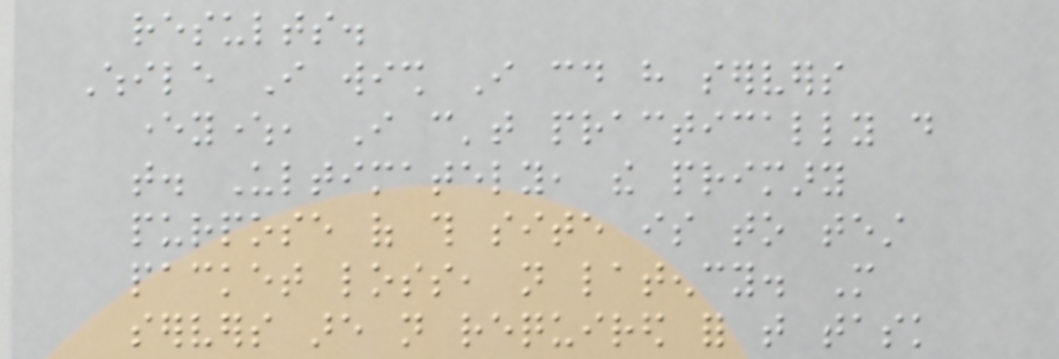results.
While I wish I could have servers
everywhere, I can't practically do
that. Ultimately, the primary
purpose of this site is to test
packet loss, not latency. More
servers are not required for that task
